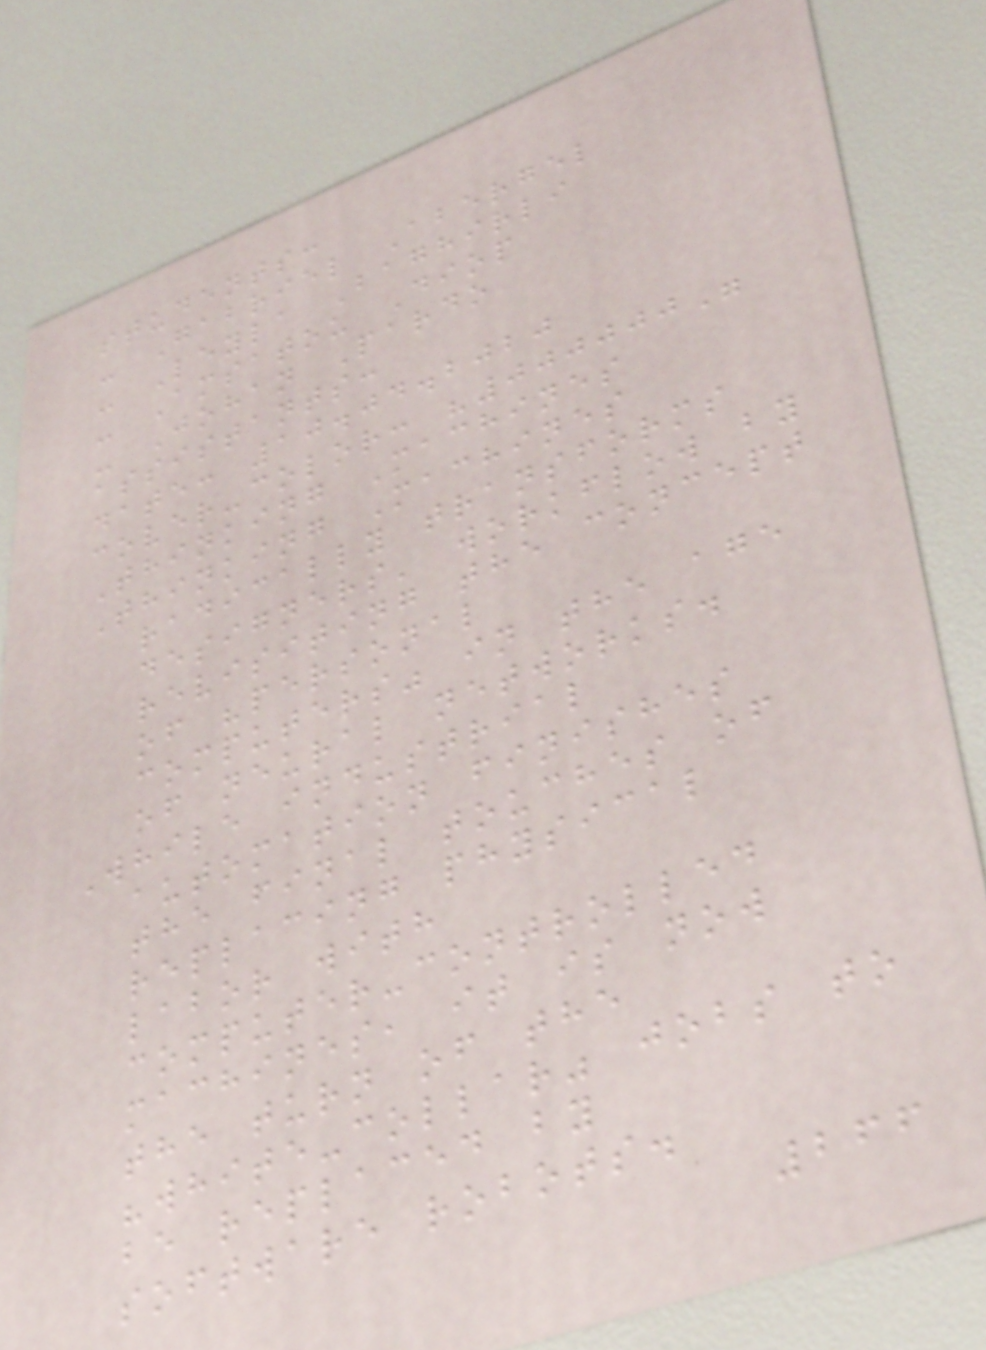students:
- Gabriel Abergel
- Leyla Baghirli
- Amsatou Diop
- Johan Pardo
assistants:
date: 10.04.2020
cover-color: "000000"
Thinking Machines
Thinking Machines
radically transforms
designers' workflow by
revisiting the concept
of "personal
computers" in the age
of neural networks.
While industrial
automation finishes
the final touches of
replacing physical
labor with
computer-controlled
machines, it is now
the turn of the
"white-collar" jobs to
be replaced by
software robots.
266
